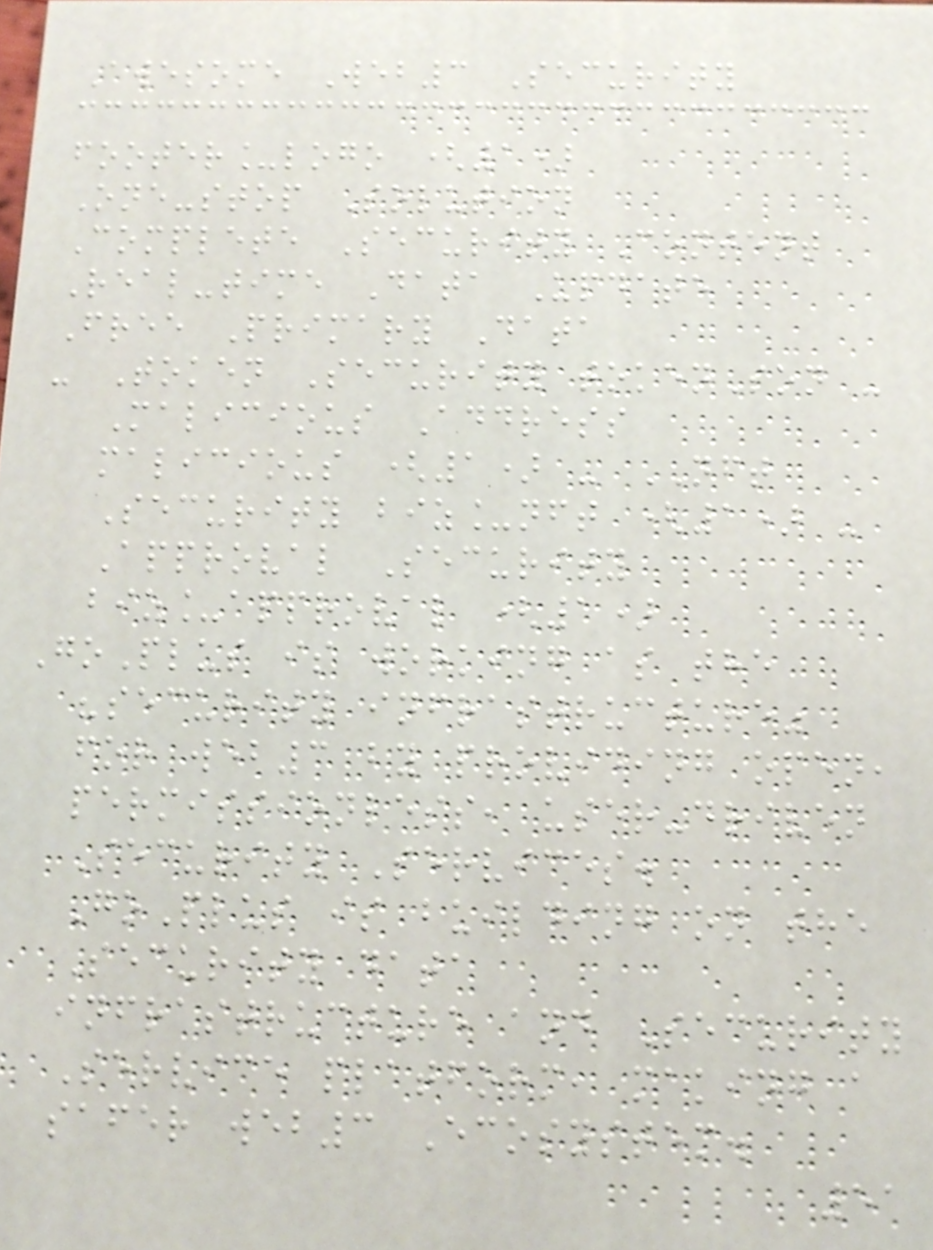Awesome Web3 Security
footer_logo (1)
One-stop Solution
Complete Security Content
Real-time Data Update
Free Primary Data
- Token Security tokenSon -
Malicious Address
malicious (1) - NFT
Security biz_nft (1) -
Approval Security
biz_approval (1)
GoPlus is working as the
"security infrastructure"
for web3 by providing open,
permissionless, user-driven
Security Services.
GoPlus is building on the
Security data
infrastructure and Security
Service platform, making a
safer web3 Ecosystem.
51
